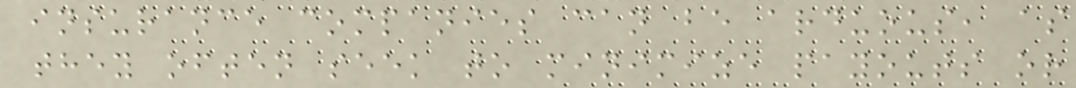insurance companies can be arduous, as
they often seek to minimize payouts or
